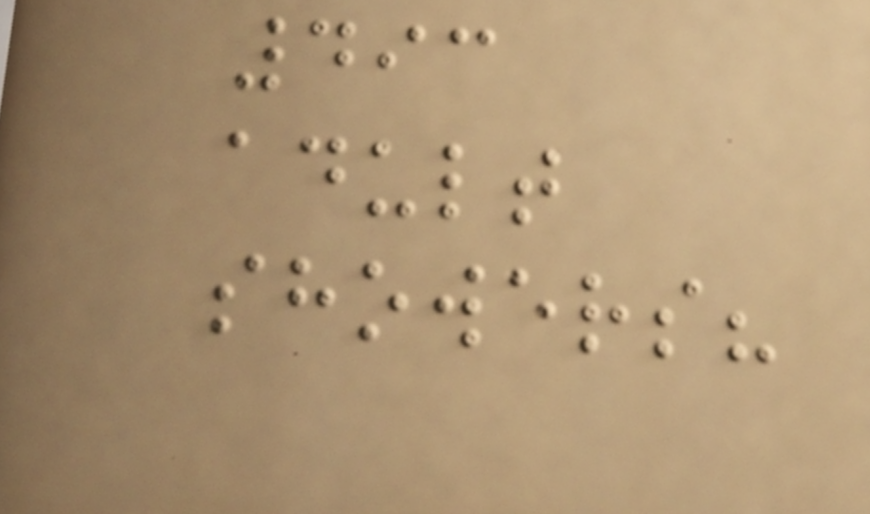493
adult
showers?
